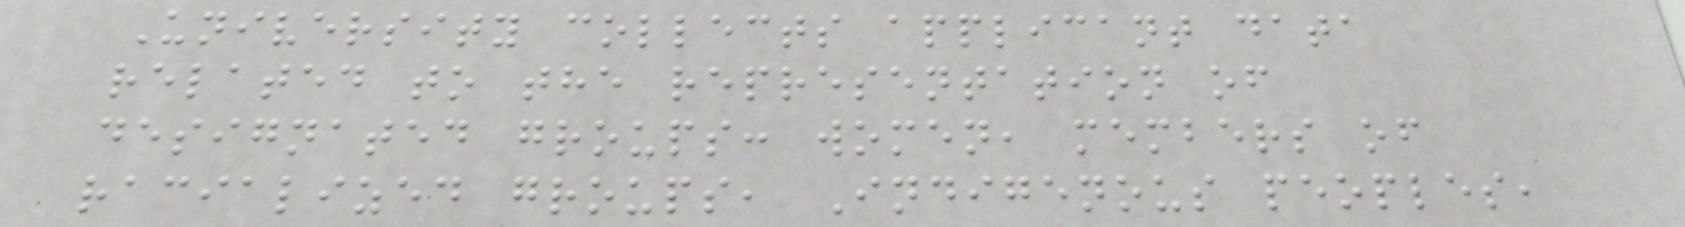University collects applicant data
related to the representation of
designated groups: women, members of
racialized groups, Indigenous peoples,
